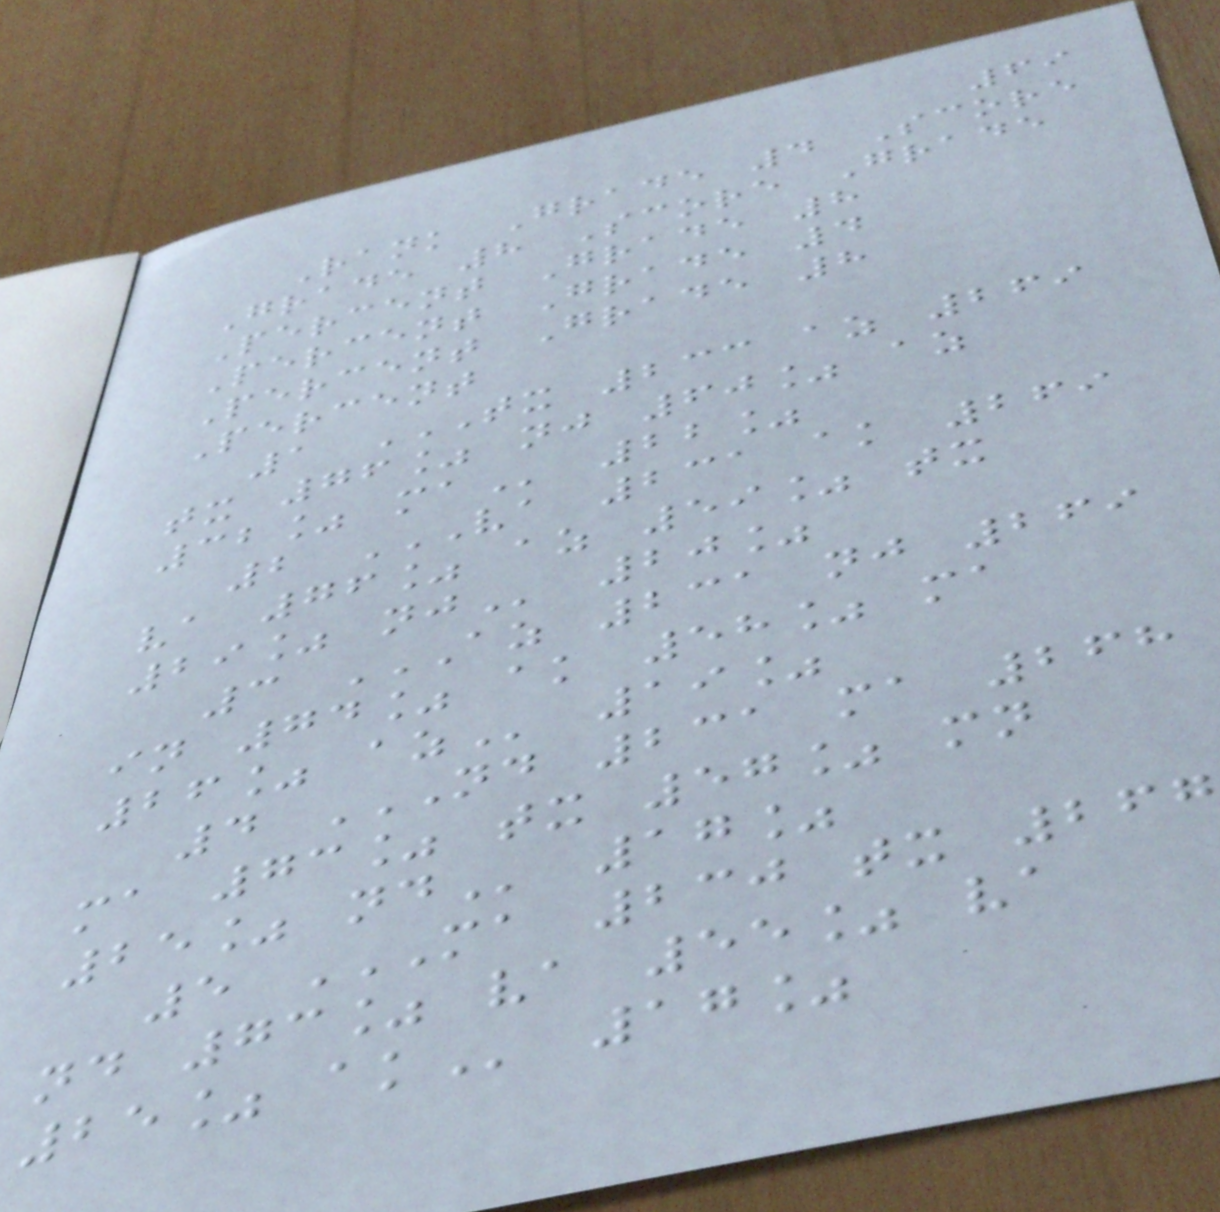69
Rank Grade 4 Score
Grade 8 Score Grade
Percent Grade 8
Percent Grade 4
Percent Grade 8
Percent
1 TX 233 AZ 269
TX 76% NJ 60% AZ
32% MA 22%
2 VA 231 AK 269
VA 76% AZ 59% TX
29% NJ 20%
3 AZ 231 NJ 269
IN 74% AK 58% MA
26% AZ 19%
4 ND 231 MA 268
MA 73% TX 57% MN
25% ND 17%
5 MA 230 TX 267
ND 73% VA 55% VA
25% AK 17%
